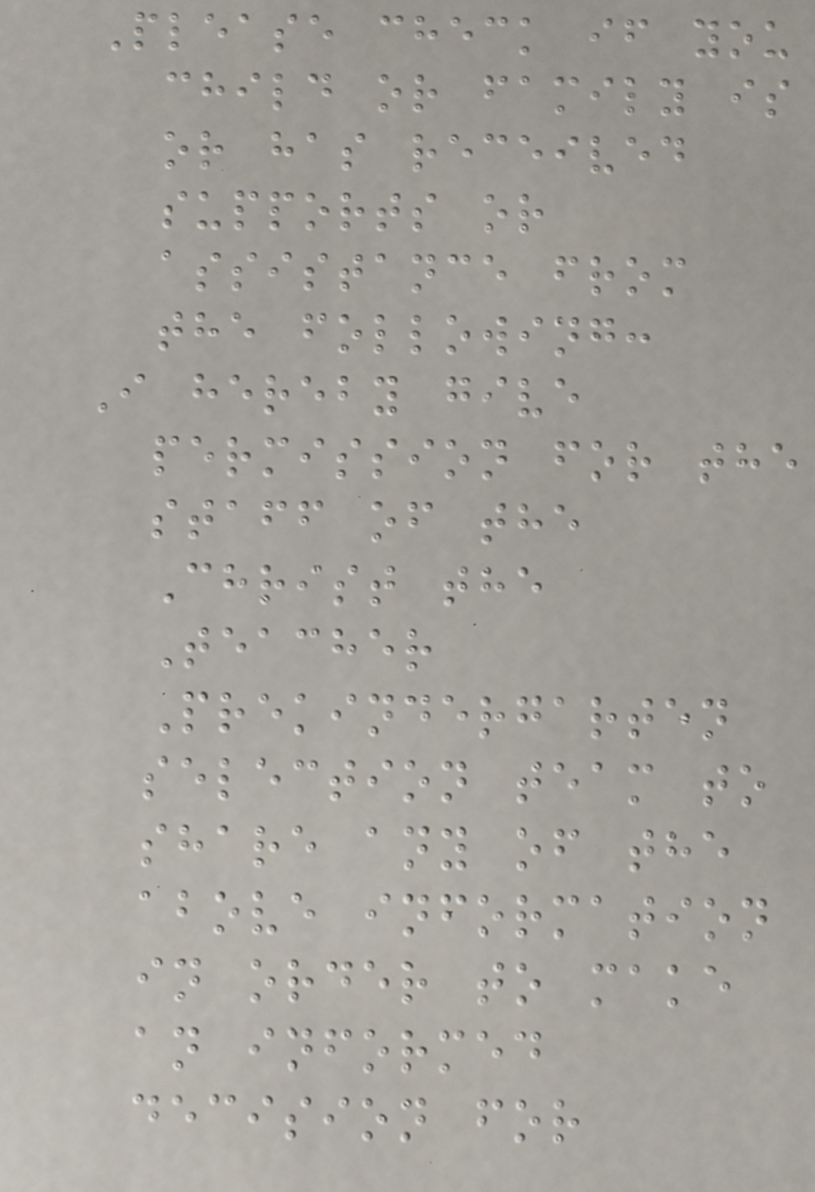Please check if you
child or family is
or has received
supports or
assistance from
the following:
I hereby give
permission for the
staff of the
Christ the
Teacher
Prekindergarten
selection team to
share any of the
above information
in order to make
an informed
decision for
